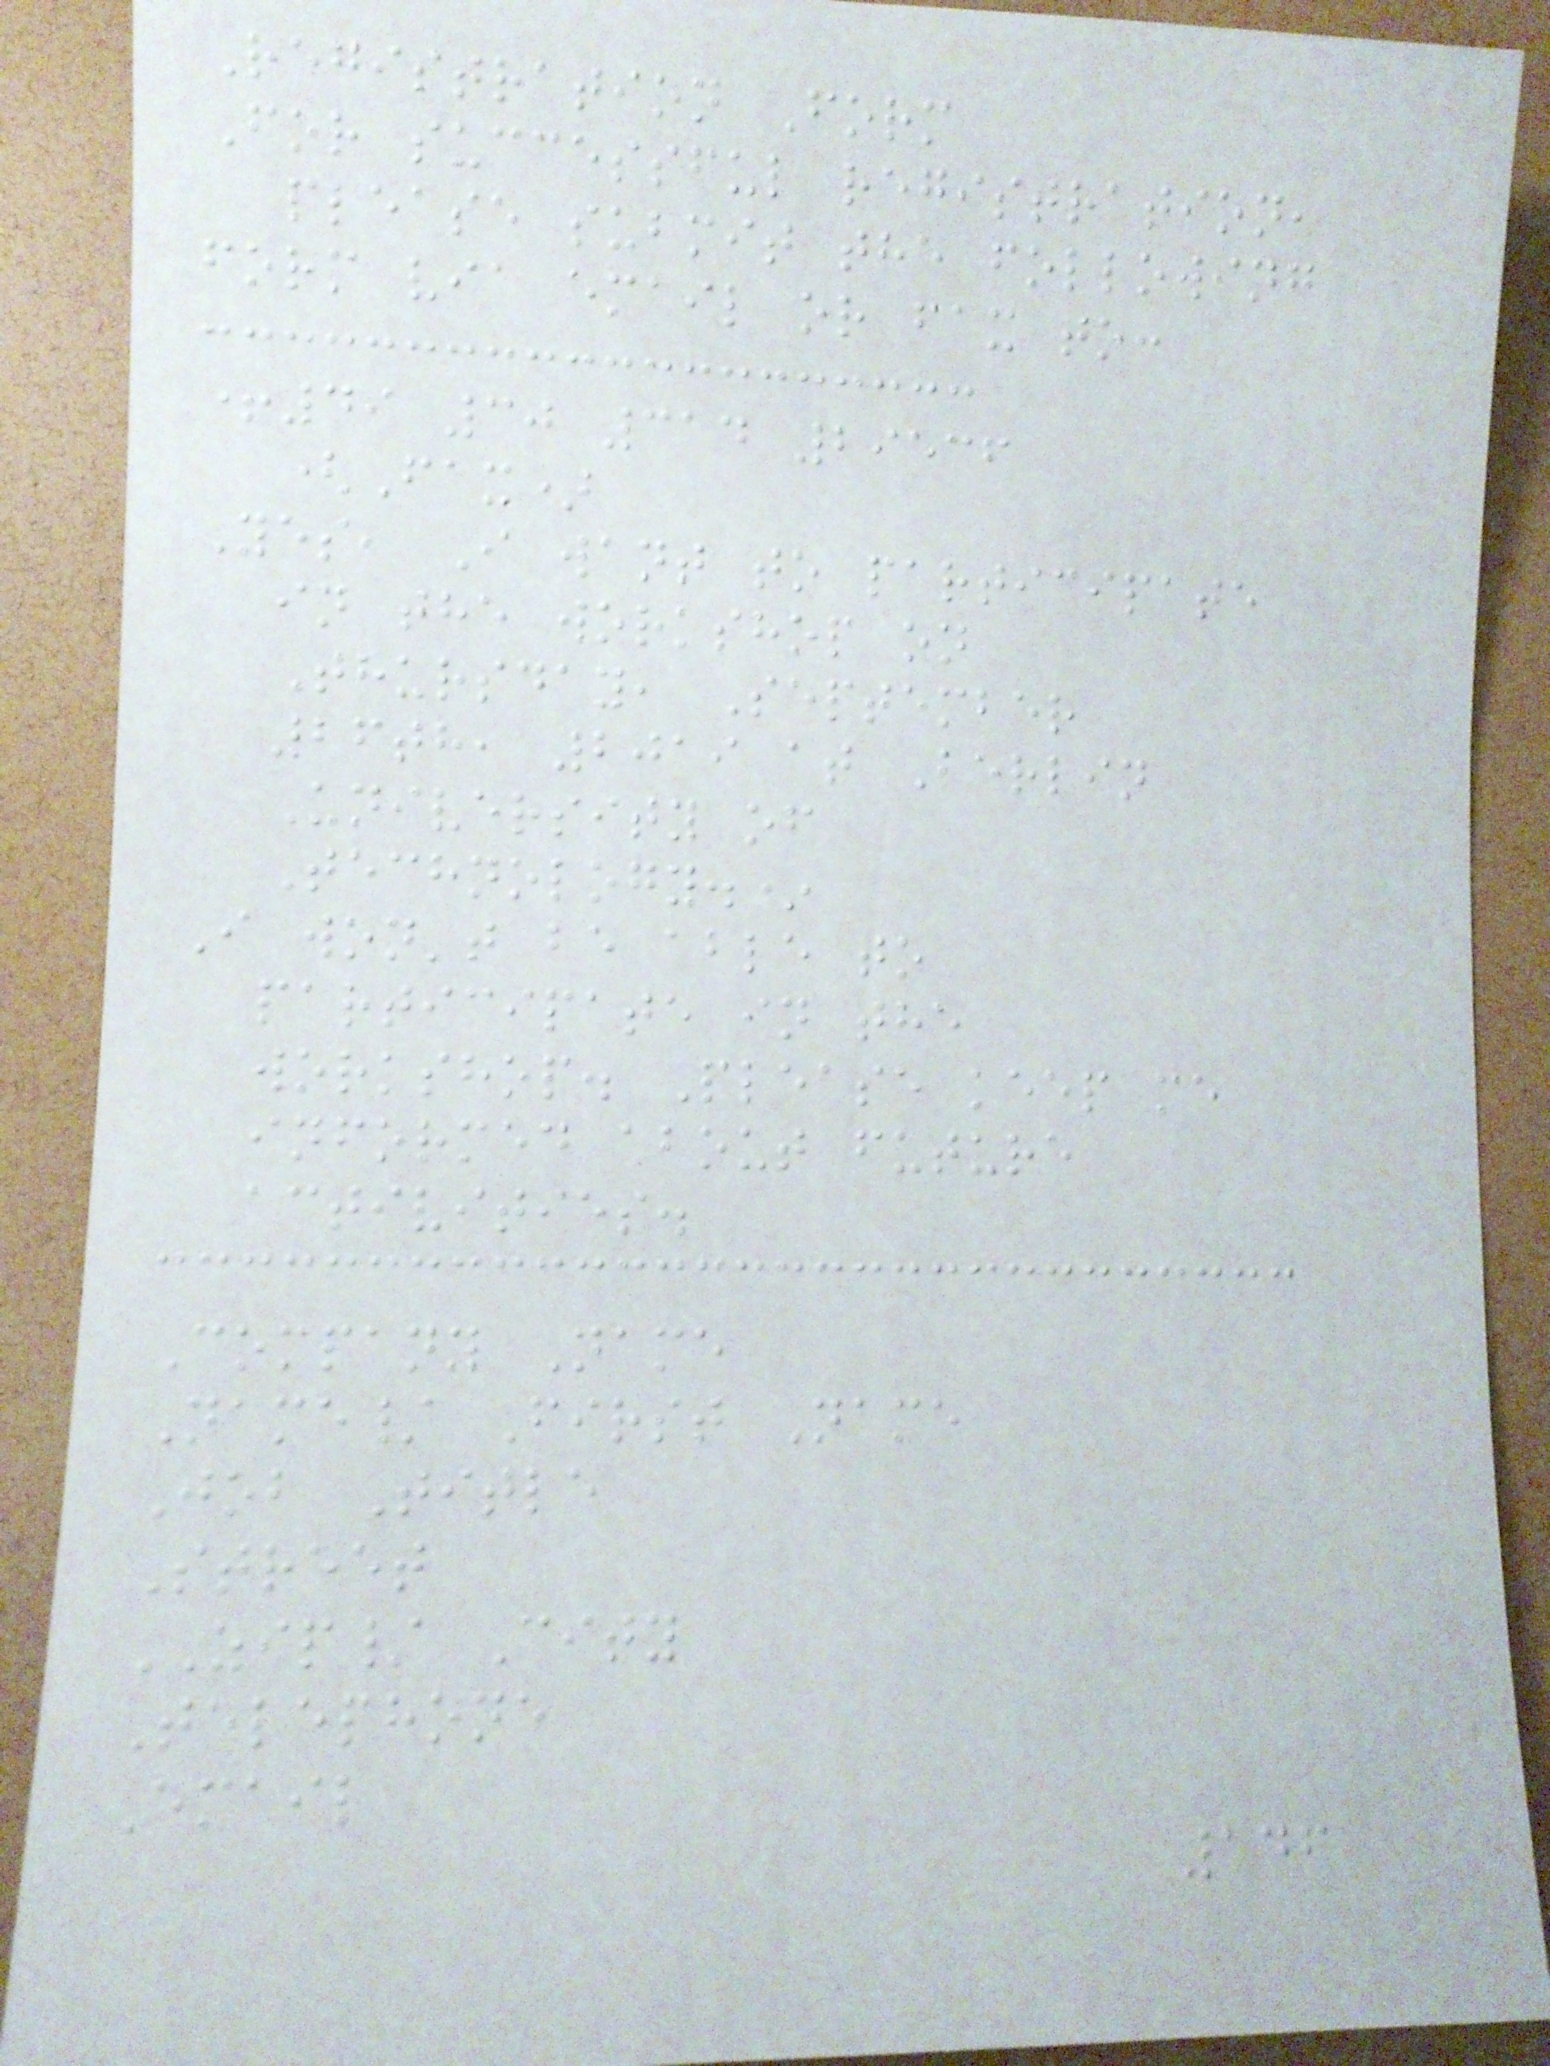Registration Form
For successful registration,
please submit the following
form via email or fax to:
+49 30 314 29536
(Fax)
Yes, I want to participate
in the workshop on
Thursday, September
26th, 2019 at Berlin
University of
Technology.*
I won't be able to
participate in the
workshop. Please keep me
informed about future
activities.
Company Name
Name/ First Name
Job Title
Street
ZIP/ City
Telephone
Email
146
